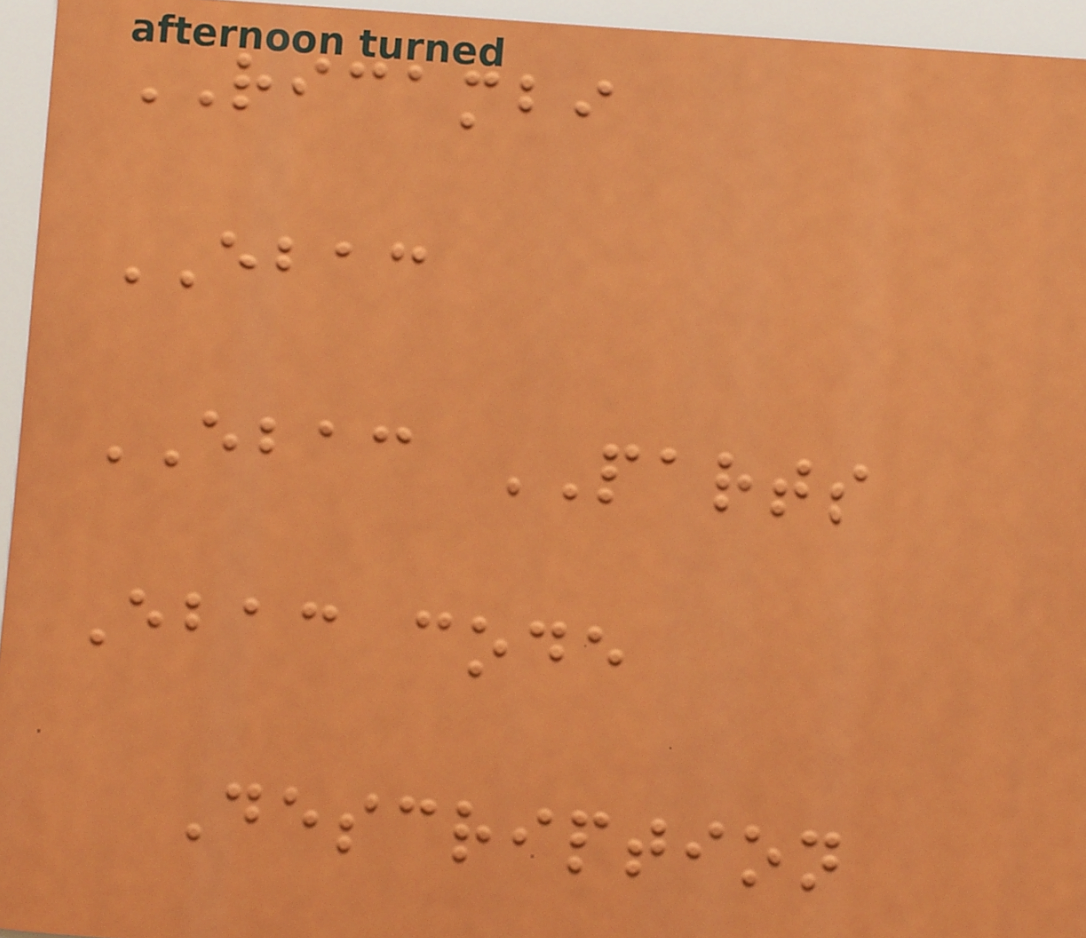RICAMBI
EBAC
EBAC PARTS
Ebac code
Description
